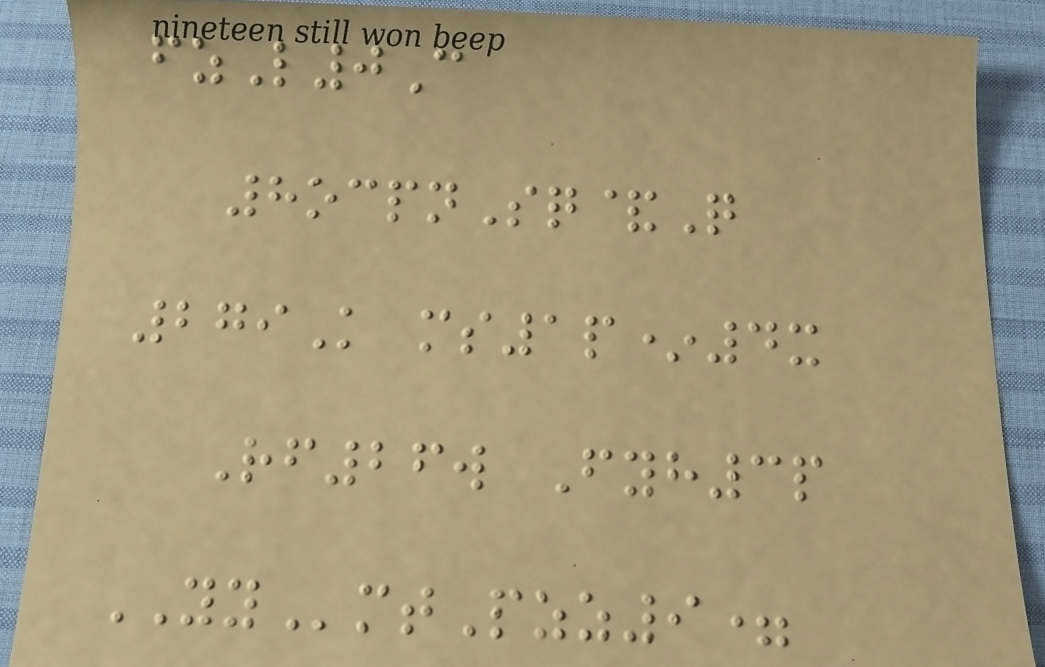fzL0C
8ocpnSq&Q
279K ms1p*4x
Rf26w Fyh3p
YYmtPzz9=
